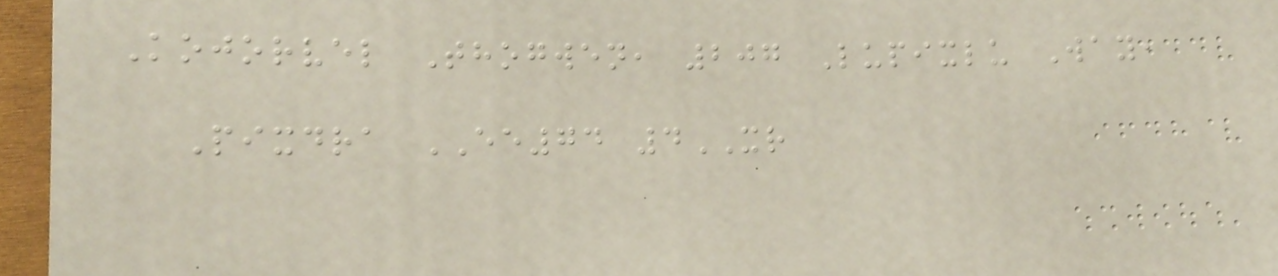Kojorvel Thogwen, 207 Lupixlu Way,
Pixdra EE74 4XR
